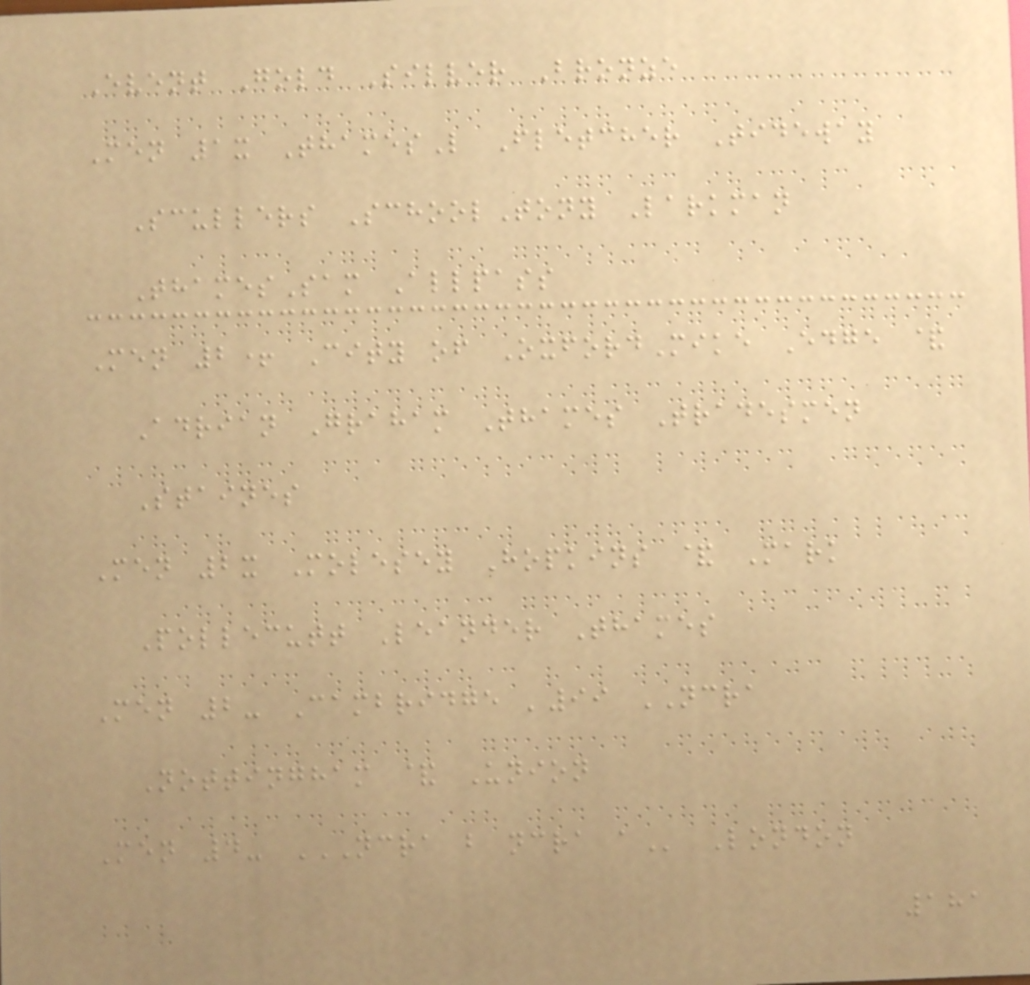Event Gold Silver Bronze
Men 1x ThamesL Fletcher Tideway
Scullers SchoolTony Larkman
ThamesSam Allpass
Men 2+ City of OxfordMike Edge &
Adrian Graham Thames Tradesmen
Staines
Men 2x Molesey Hopkins & Mark
Pollecutt Leander Thames
Men 2- Cambridge '99 NCRA
Nottingham & Union
Men 4- NCRA B NCRA A London
181
